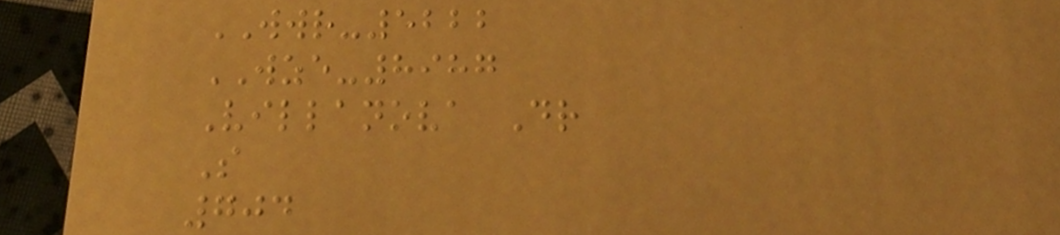WWR-5222
WZE-8987
Villanova Dr
S
704
